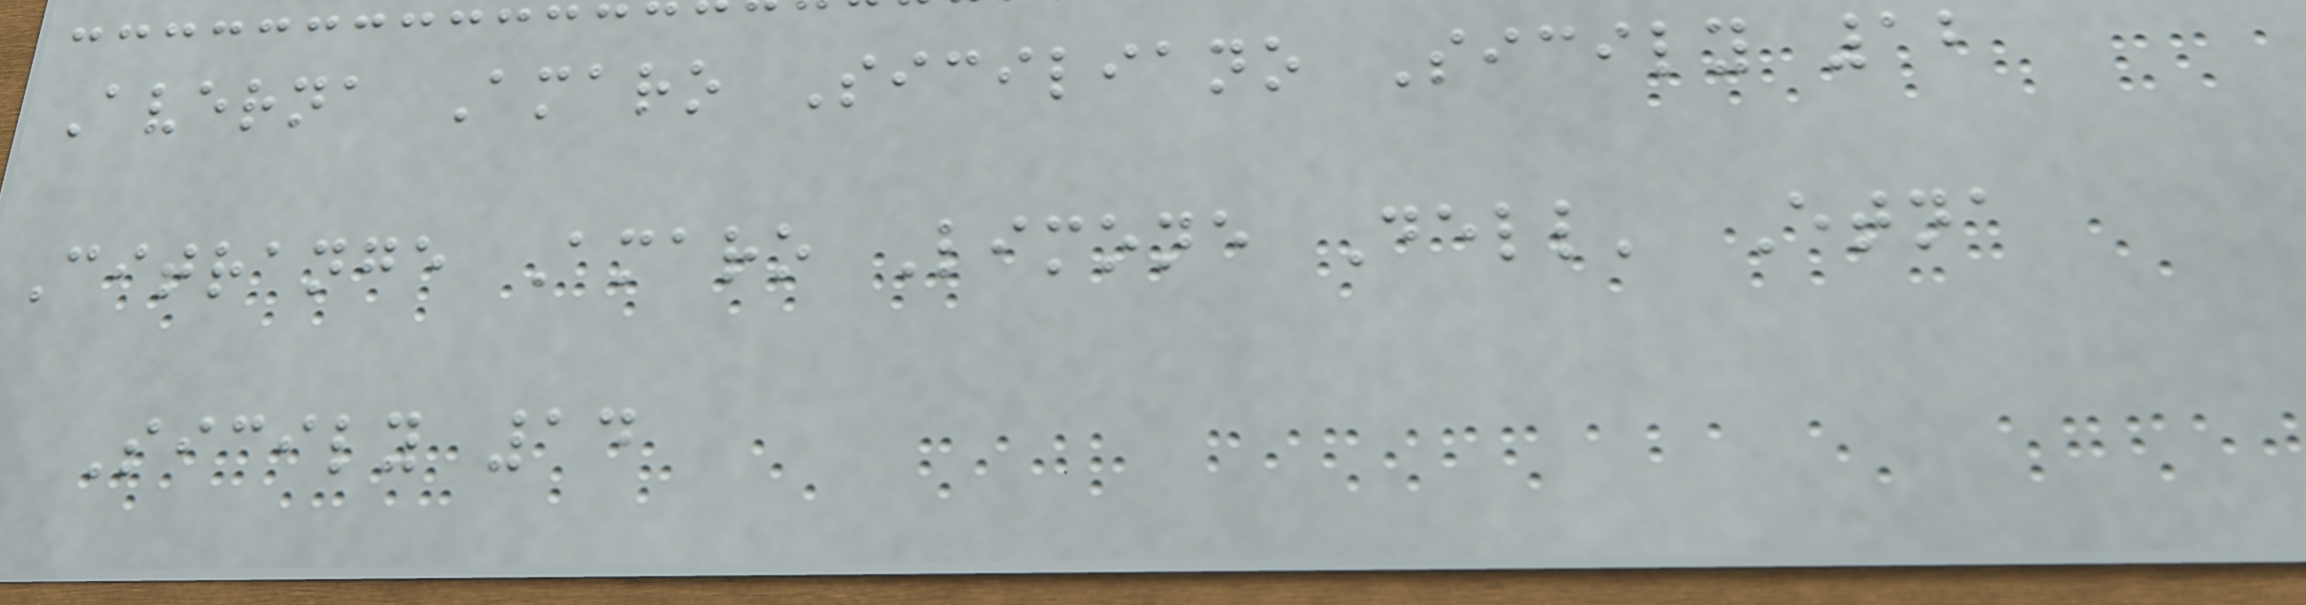Averna Amaro Siciliano Sicily 12
Citrange Amaro Limone Dell' Etna
Sicily 14
